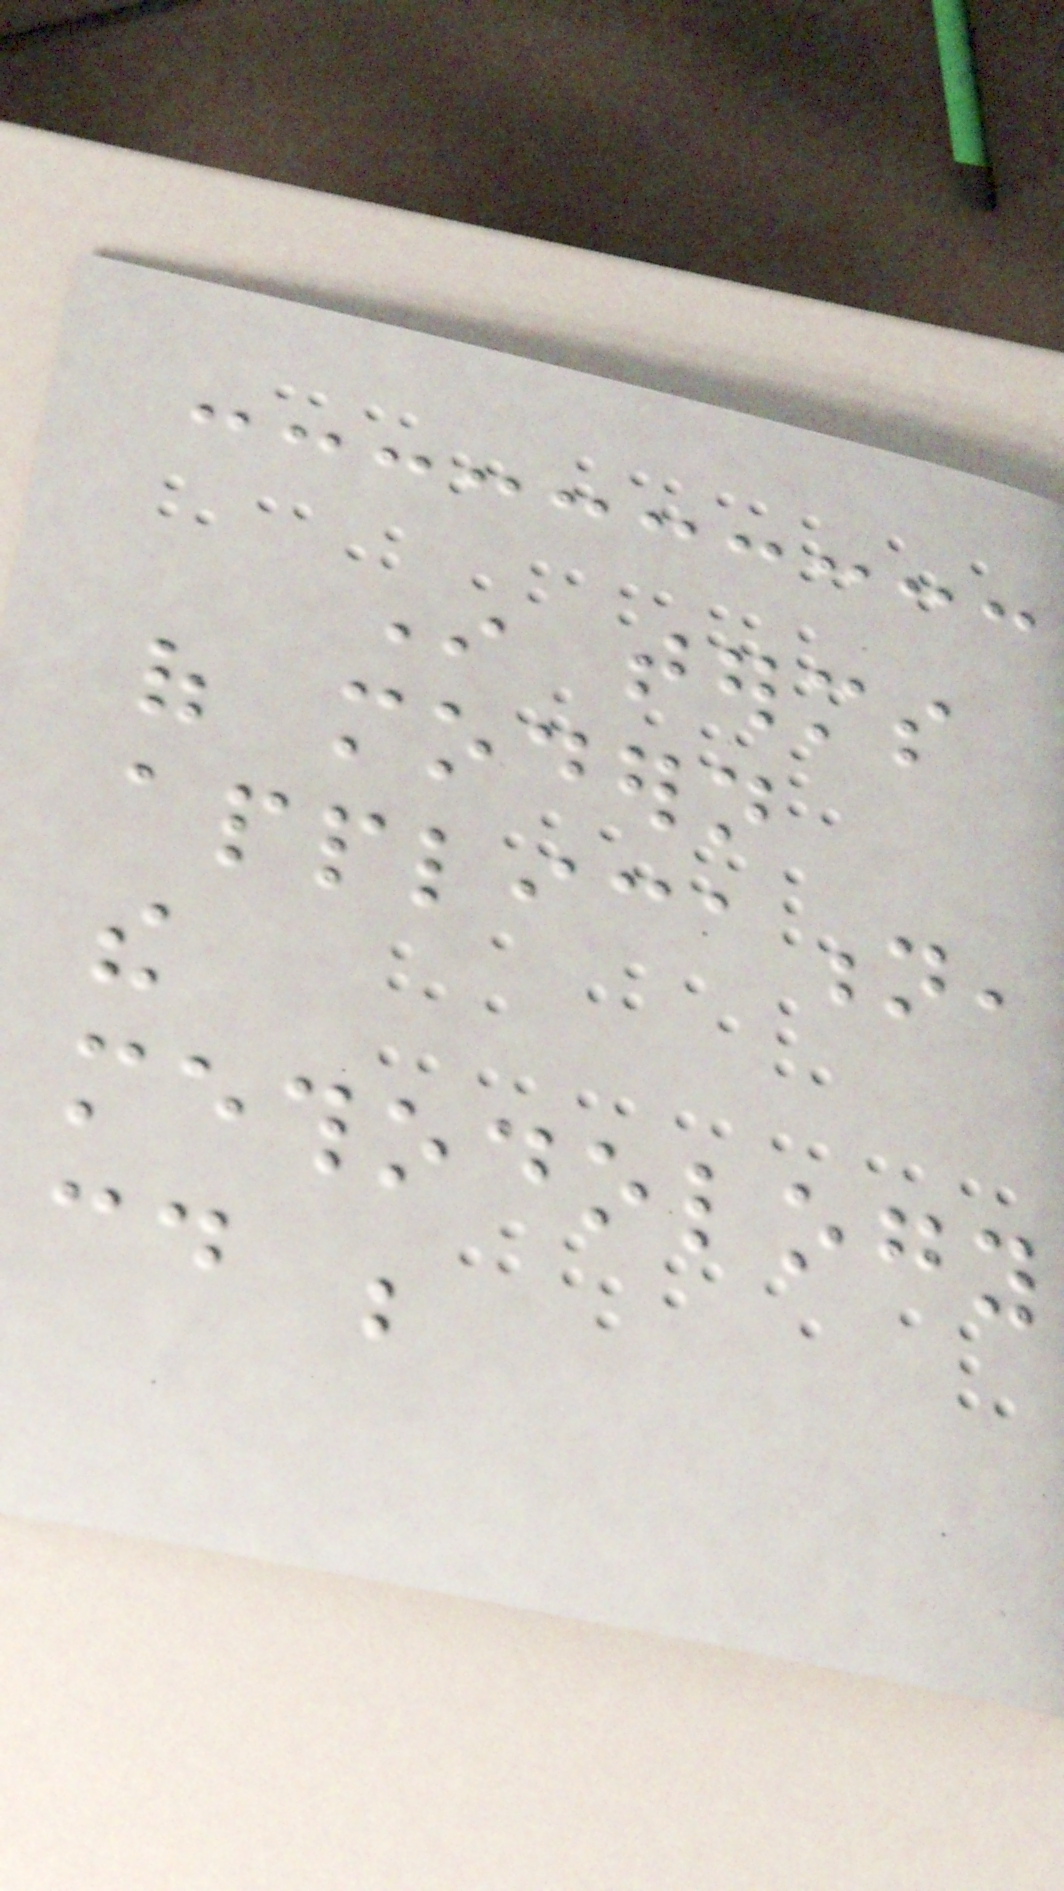In terms
of modern
application,
the
methodology
could be
